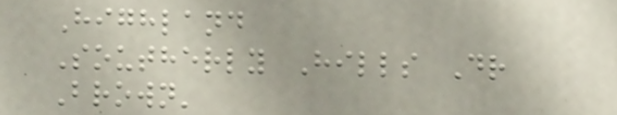Highland
Southerly Hills Dr
Brown'
